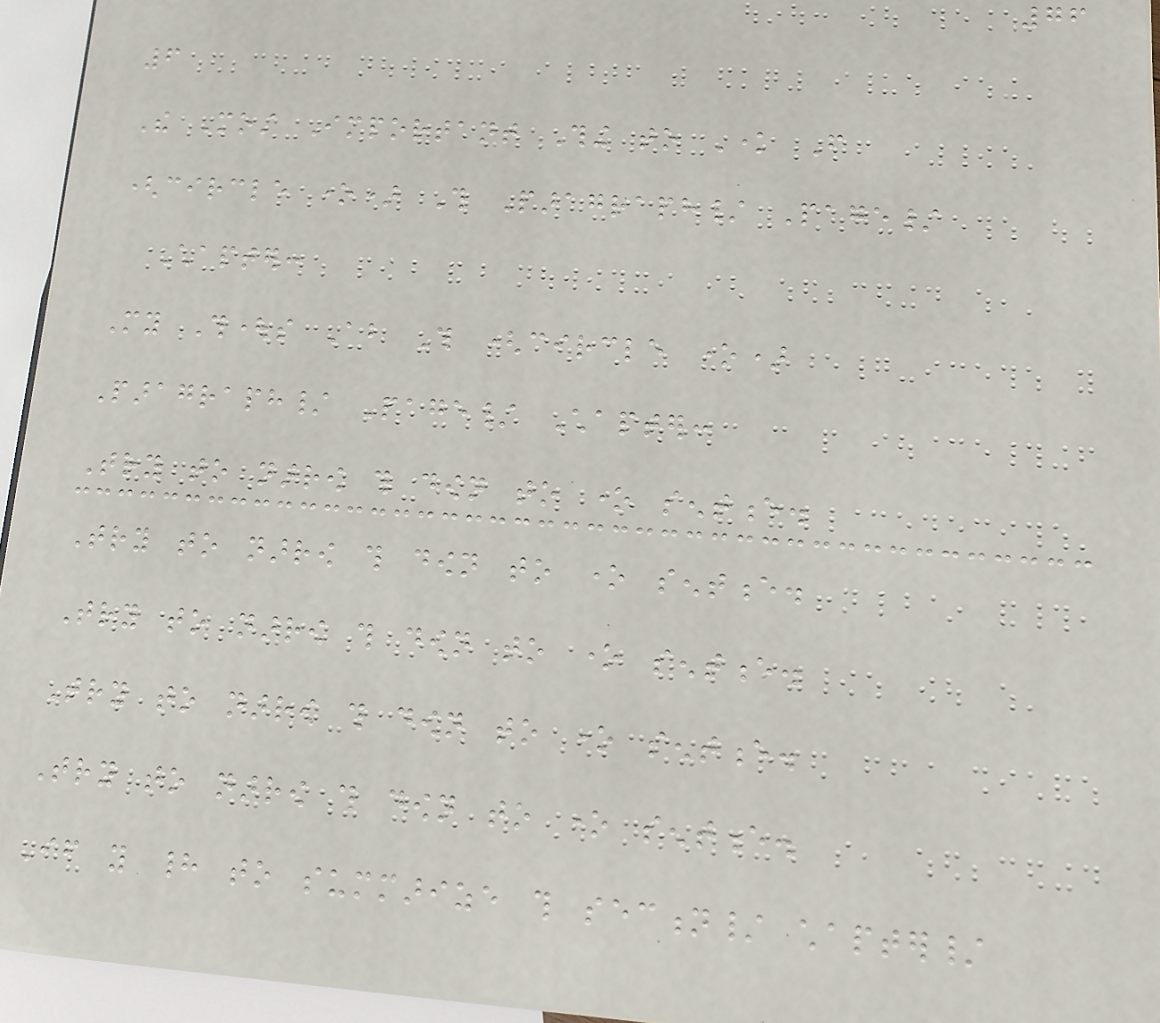76
6
The Most Important Thing to Know From
(circle one) This Paragraph/ Page/
Chapter:
My Thoughts About This (circle one)
Paragraph/ Page/ Chapter:
Try to narrow this down to one sentence.
Try to narrow this down to one sentence.
Try to narrow this down to one sentence.
Try to narrow this down to one sentence.
Try to narrow this down to one sentence.
If you had to summarize this section/ chapter/
